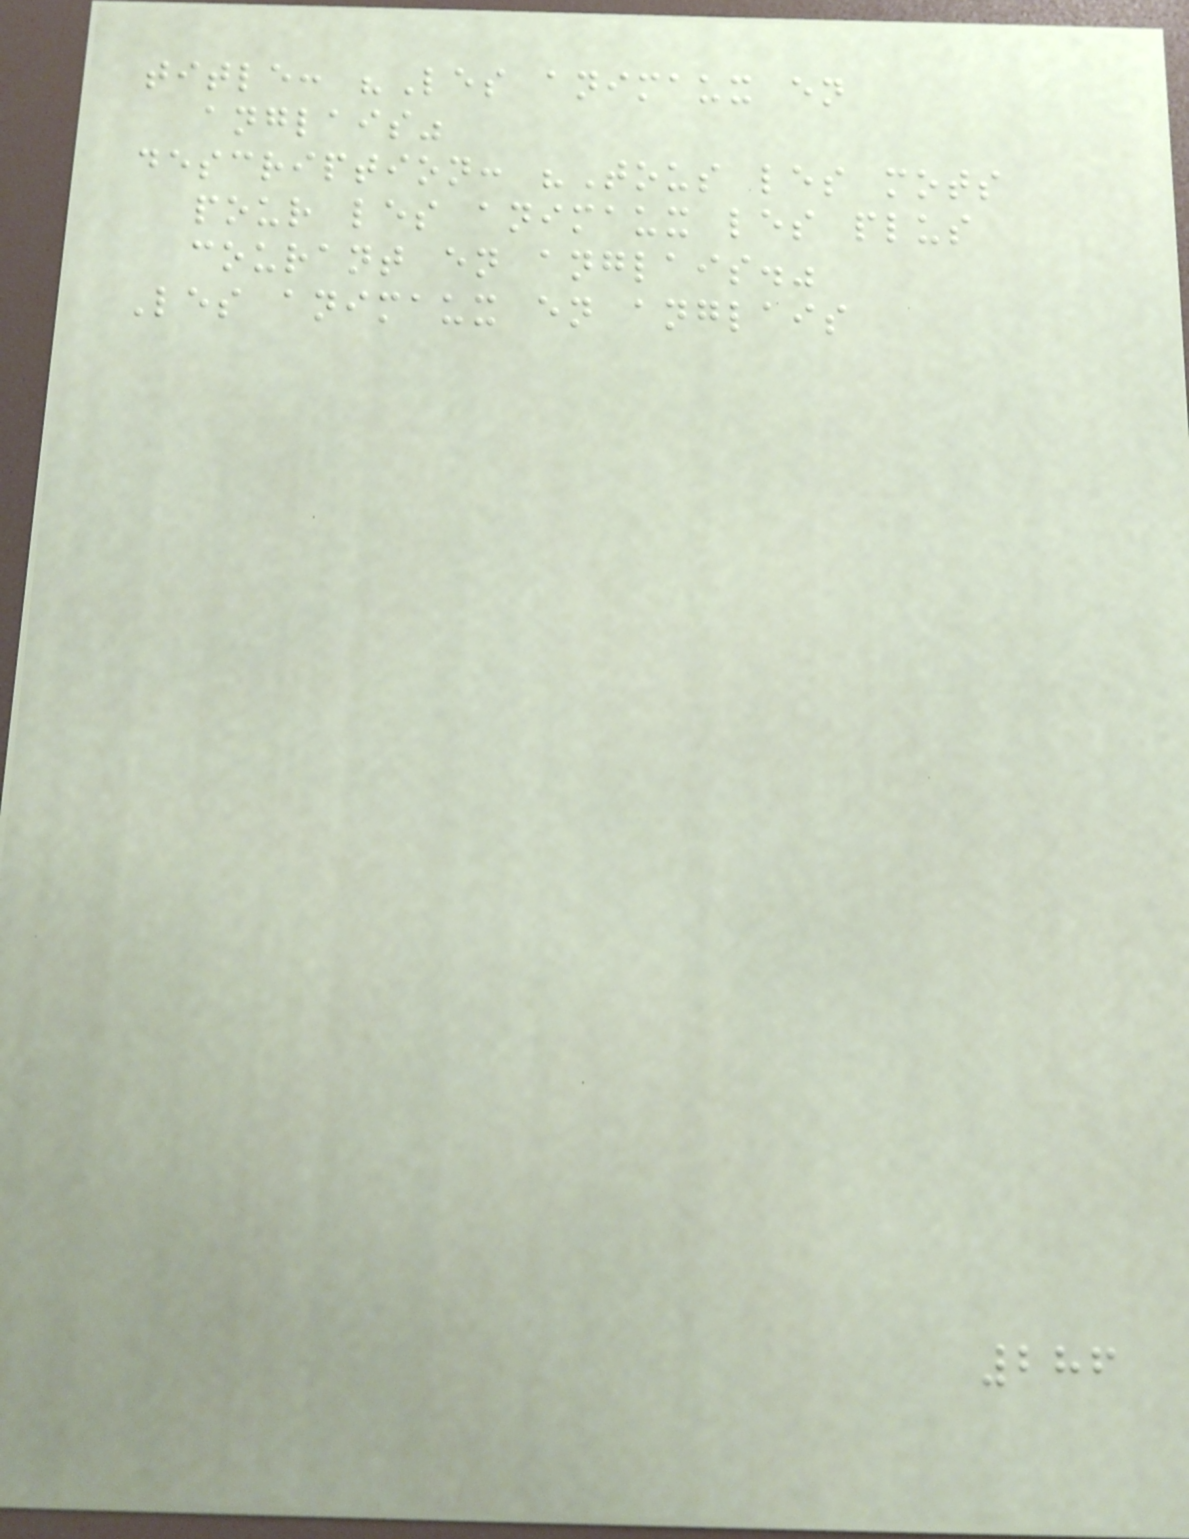title: "Les animaux en
anglais"
description: "Tous les mots
pour les animaux les plus
courant en anglais."
Les animaux en anglais
286
